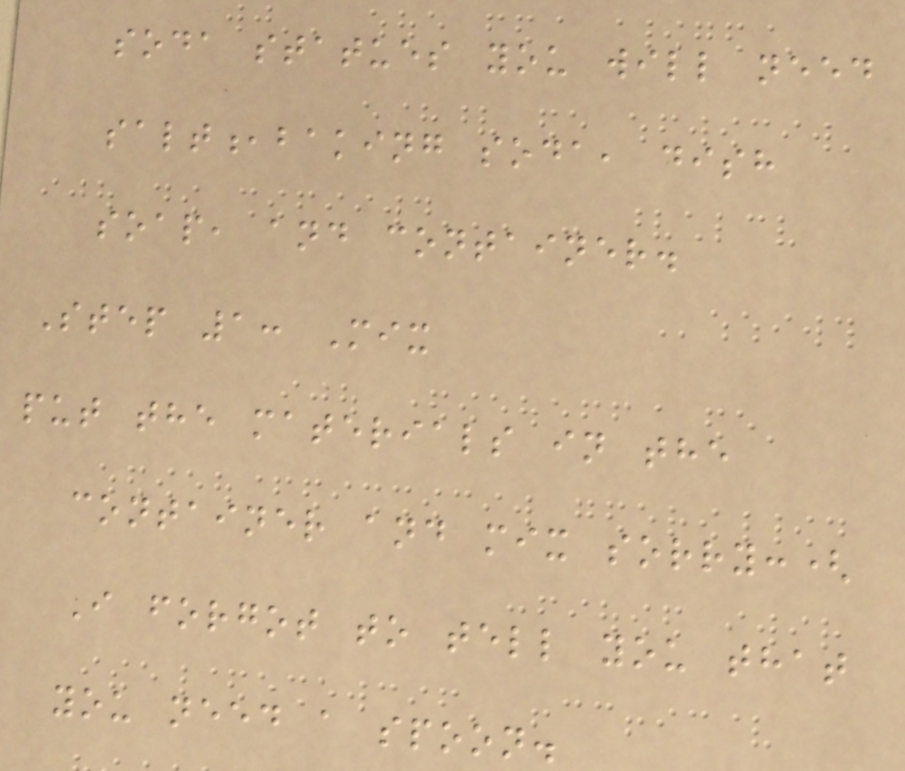soda statues you will need
salt,baking soda, dish
soap, and container.
Step 1: Mix
put the materials in the
container and mix sorry:(
I forgot to tell you that
you need a spoon.
